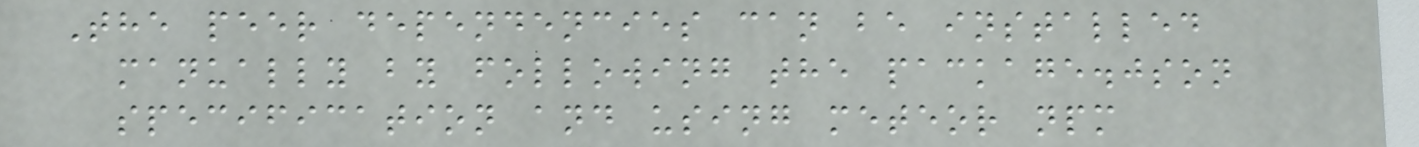The peer dependencies can be installed
manually by following the package.json
specification and using meteor npm
